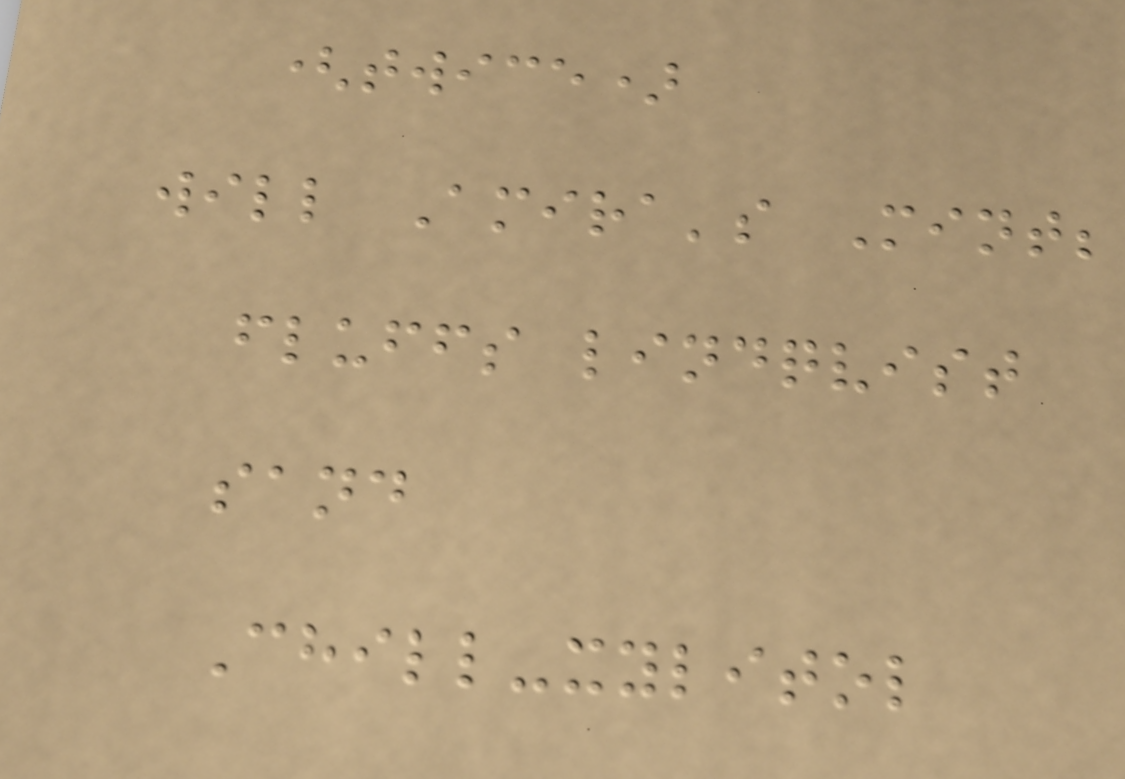(twice)
will Amira's Mint;
fluffs lindqvist
sand
Chill-xylitol
